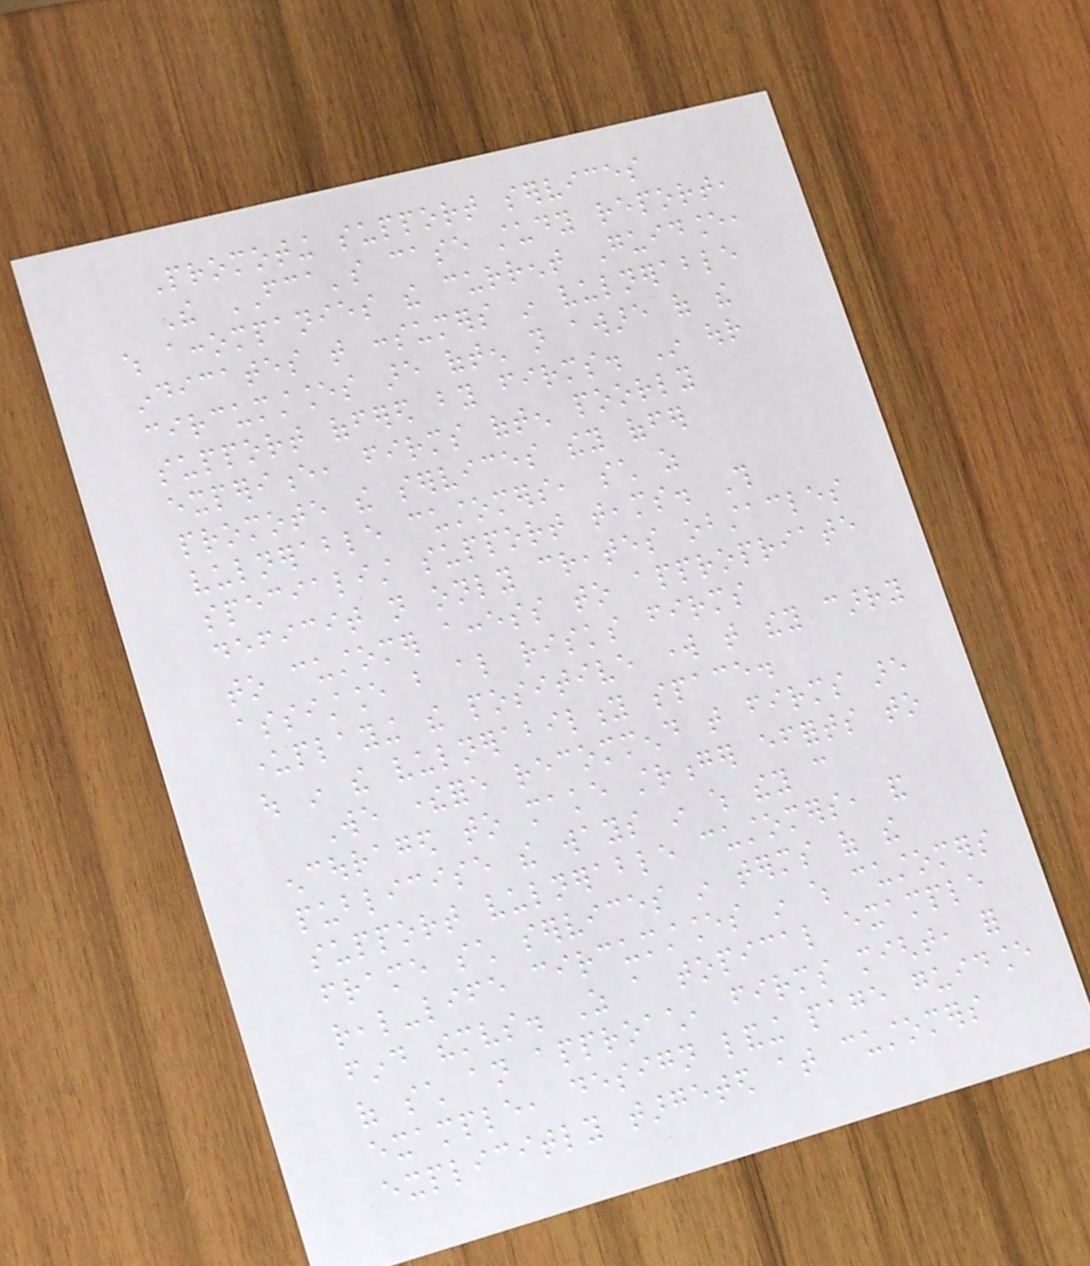Promoting support services
The FCA's case study report,
which accompanies the current Guidance,
indicates that consumers in vulnerable
circumstances are often not aware of the
support offered by firms. In our
experience, firms often poorly
promote the services they offer
vulnerable customers, such as
specialist support teams. This
deficit not only creates obstacles
to customer access to appropriate
assistance but also risks firms
underplaying the positive work that they carry
out in the vulnerability space.
We therefore recommend that firms are
encouraged to make stronger efforts to
publicise the ways in which they can
support vulnerable customers, and
frame such services in terms of the
real-life circumstances in which customers
find themselves. As a topical example
of such an approach, firms might, for
example, design landing page guidance
explicitly targeted at customers
